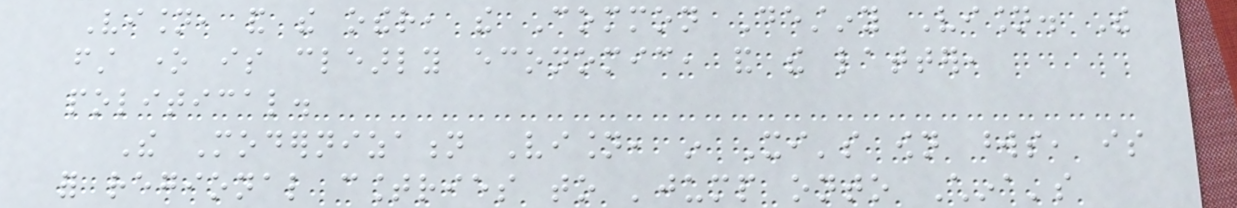Vision, and the other, the Common Destiny Vision. The
first one is clearly economic, and the latter,
political.
The Modernization Vision, in Xi's own words, is
for regional countries to 'jump onto China's
